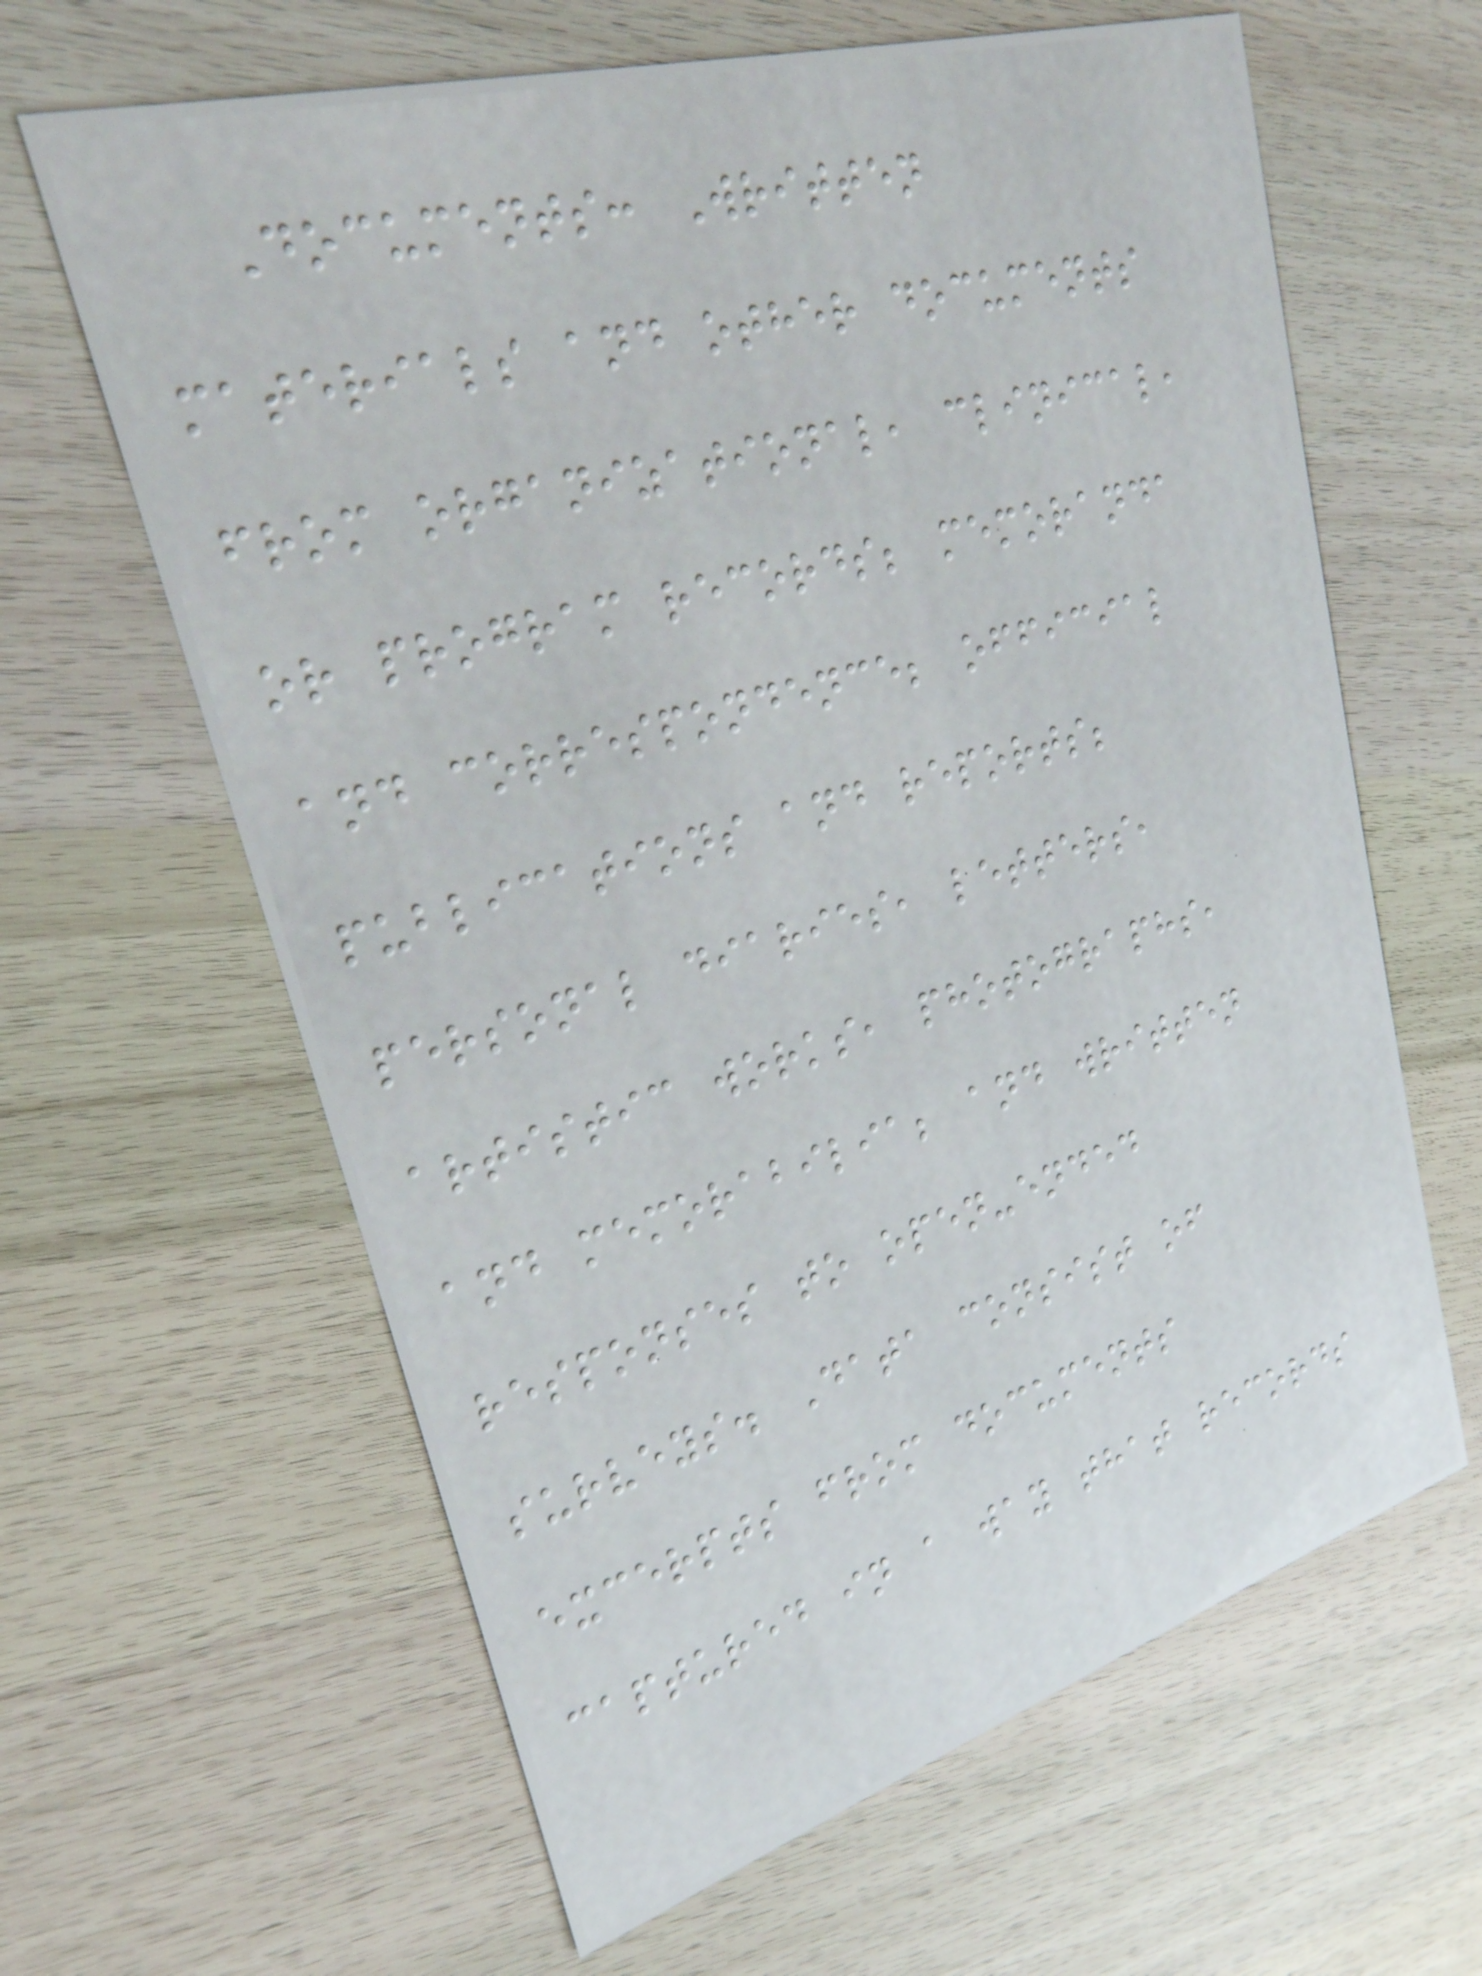Documents: Written
materials and other documents
from organizational, clinical,
or program records; memoranda
and correspondence; official
publications and reports;
personal diaries, letters,
artistic works, photographs,
and memorabilia; and written
responses to open-ended
surveys. Data consist of
excerpts from documents
captured in a way that records
